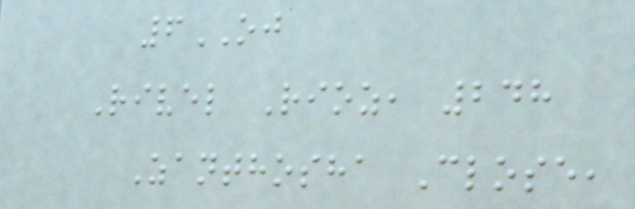6OJ
Rivel Rioz, 248
Zanthosha Close,
